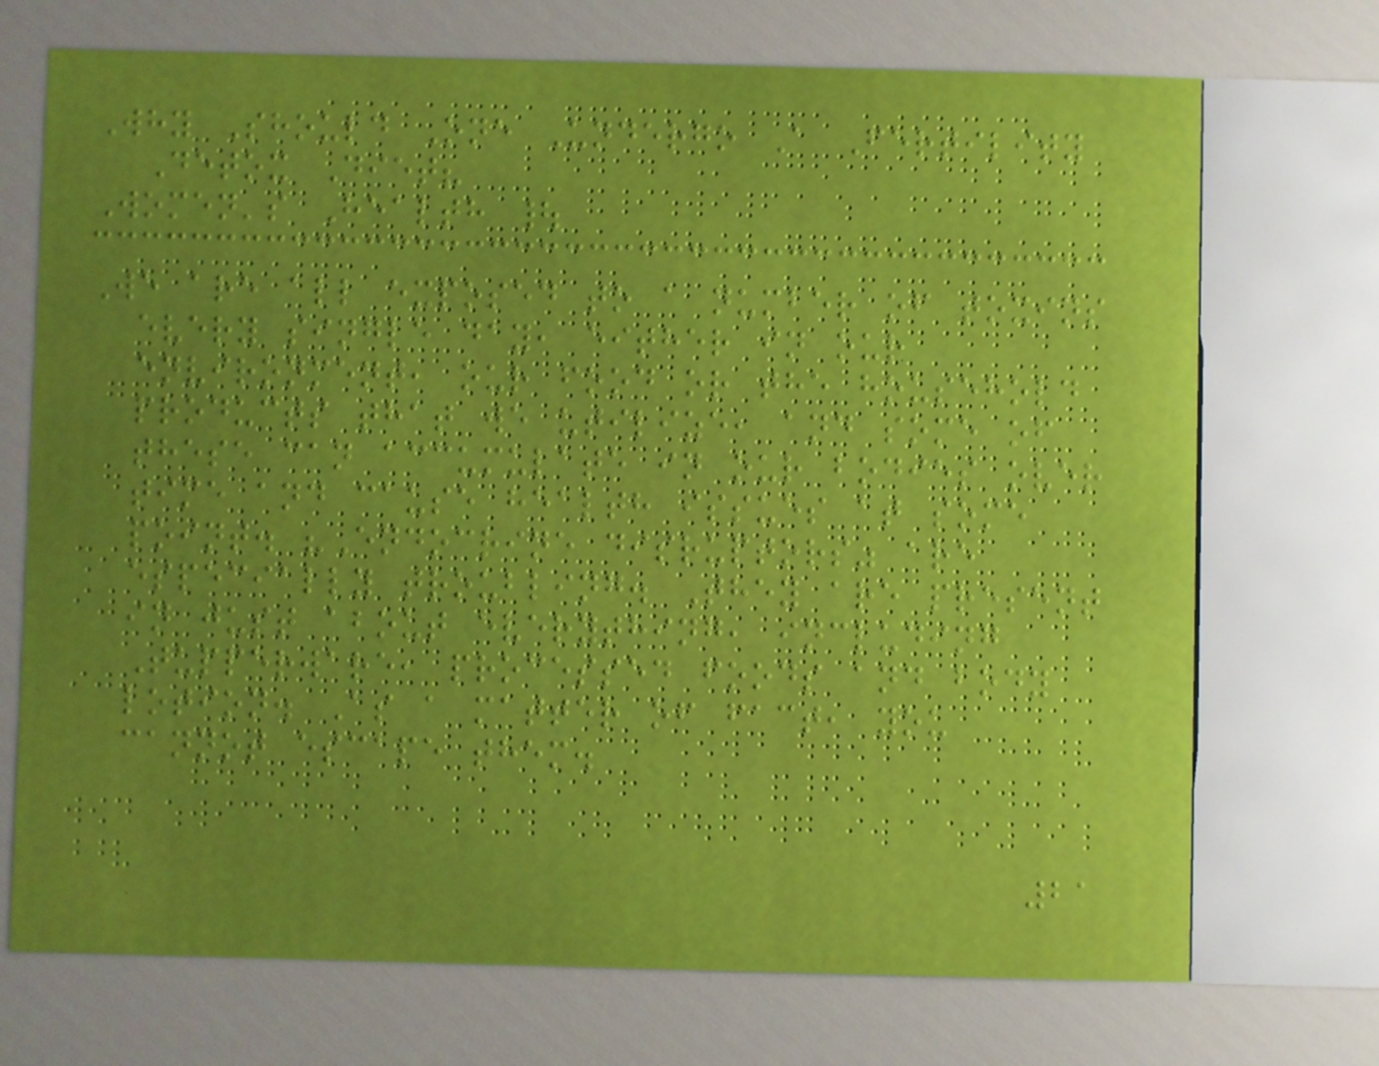Why Should One Undergo A Fertility
Detox Diet?
Women's Health |
We are all exposed to a number of toxins
every single day, either in our
environment, our food or the household
products that we utilize, and some of
these can accumulate in our bodies over
time and cause health issues at some
point. "Endocrine disruptors" are
especially troubling. They are present
in just about everything, including
Tupperware, processed foods and body
lotion. As a matter of fact, you
cannot escape them.
21
